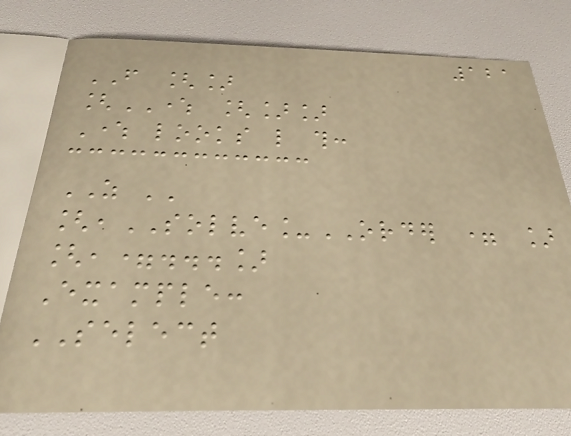121
FROM []
[WHERE []]
Where looks like this:
AS ''
[,SOLVE_ORDER = ]
[,=...]
Example:
SELECT
